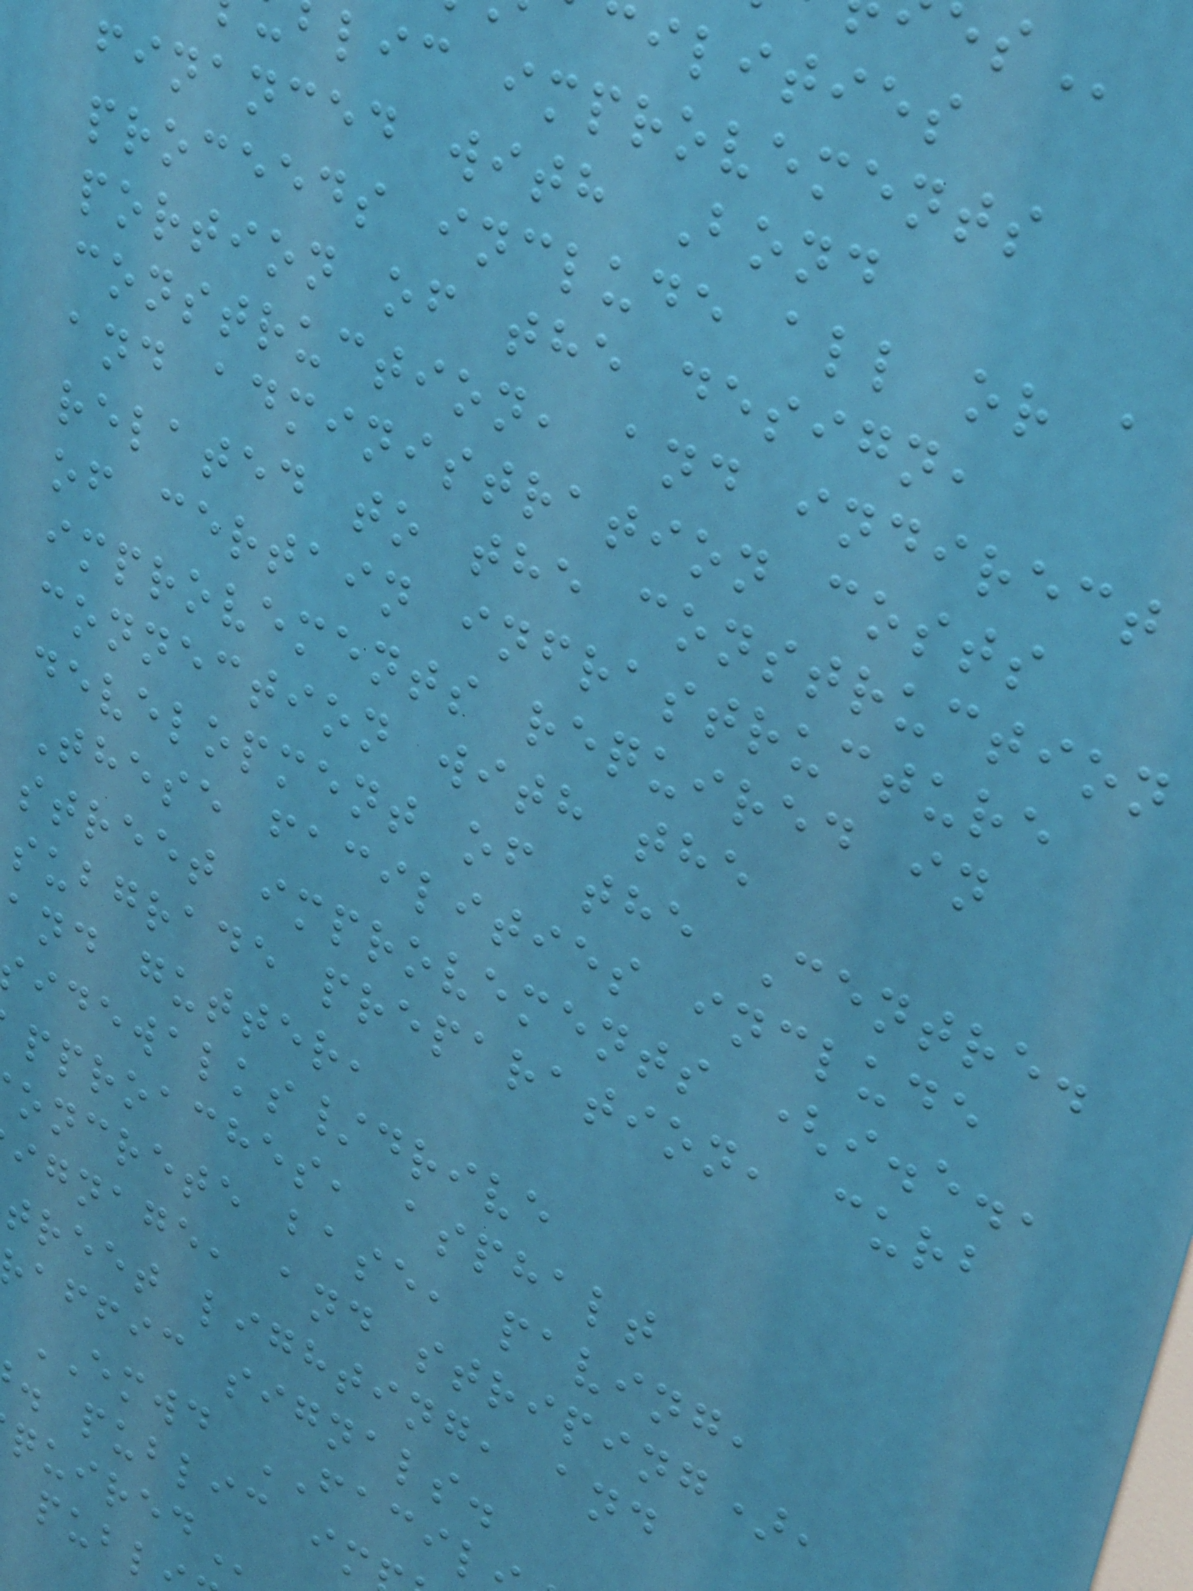ilities
lic improvements
financed with Bond
proceeds include all or a
portion of the design,
construction, and indirect
and administration costs
related to the construction
of certain infrastructure
improvements required in
connection with the
development of the Centre.
These facilities include
street improvements (i.e.,
subgrade preparation, curb
and gutter,
idewalks/drive
pproaches, asphalt
oncrete base, paving,
ignage, and striping),
treet lighting, and
affic signals.
EMWD FACIL
. public
